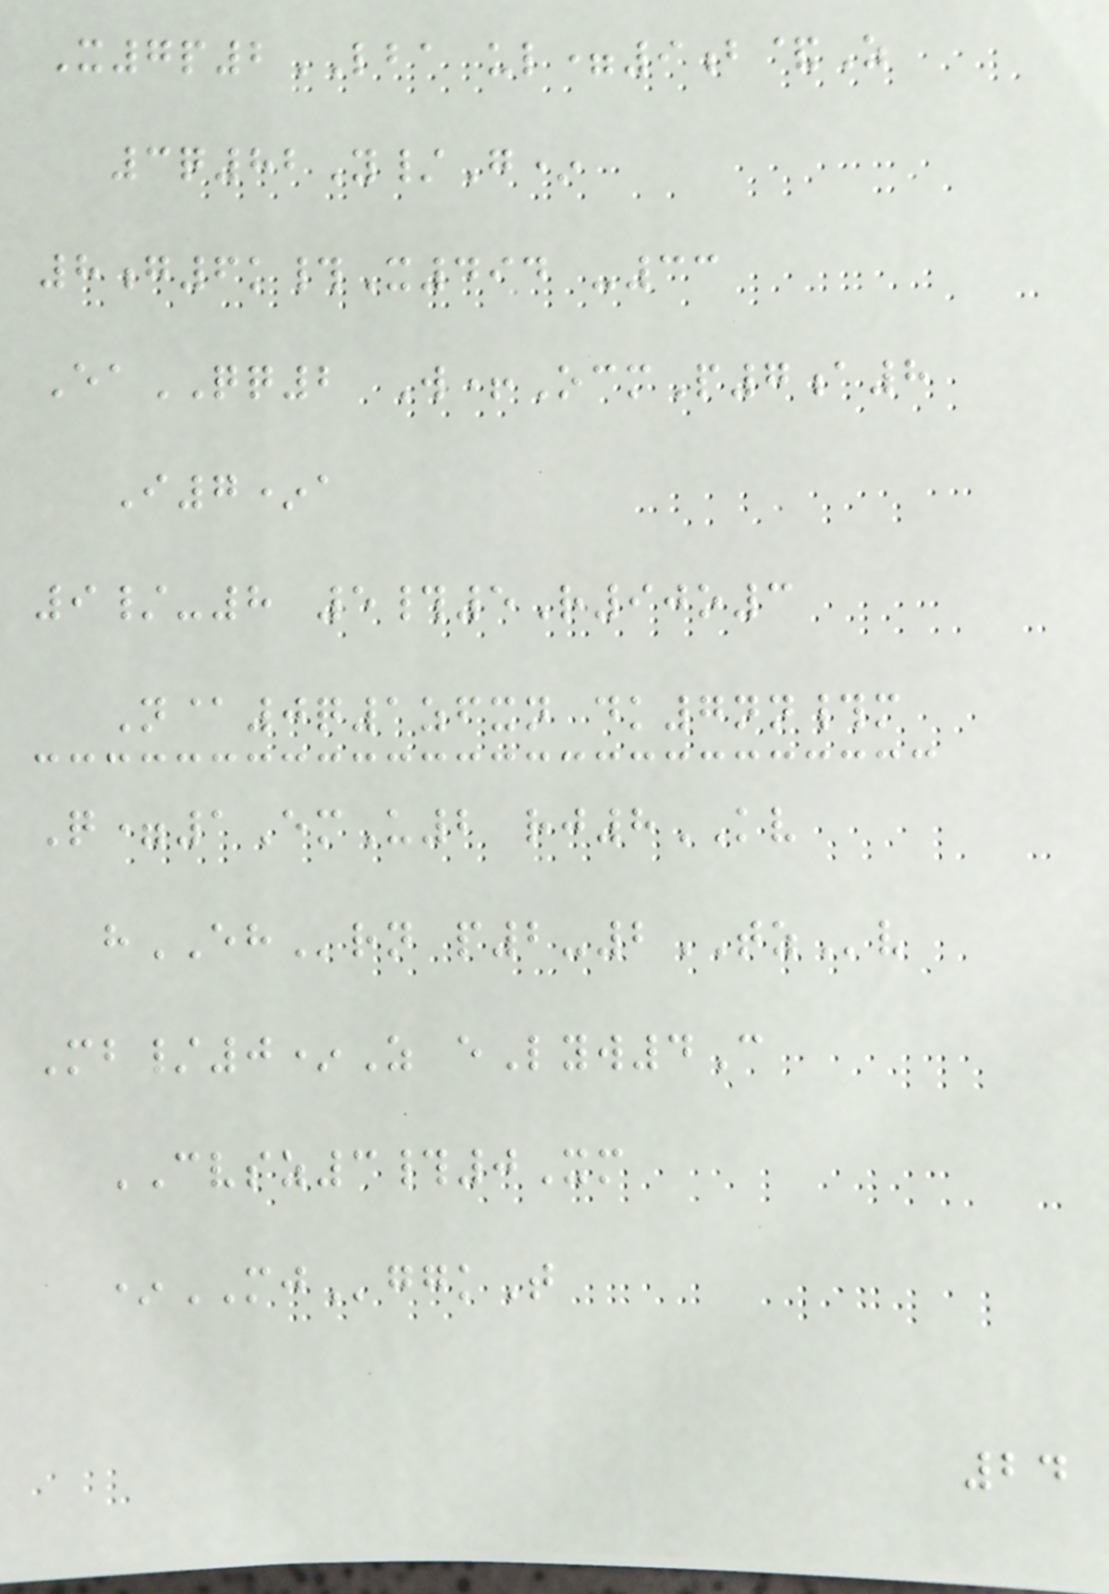X7p2LBA ul=9b&Z
3q82Y/G*
8g6k#X494 -33
EaQQ2 W+OcmP7a8
I7*a
9/-8 5#5R90o3
N@0q1zfxn dk7nn#m
Q=1EmU2 rj8KV
hEHrn p2-2TZv
Mb/0*Z eLyw4C
CVSZ3#0Xm
*MJggkT
24
